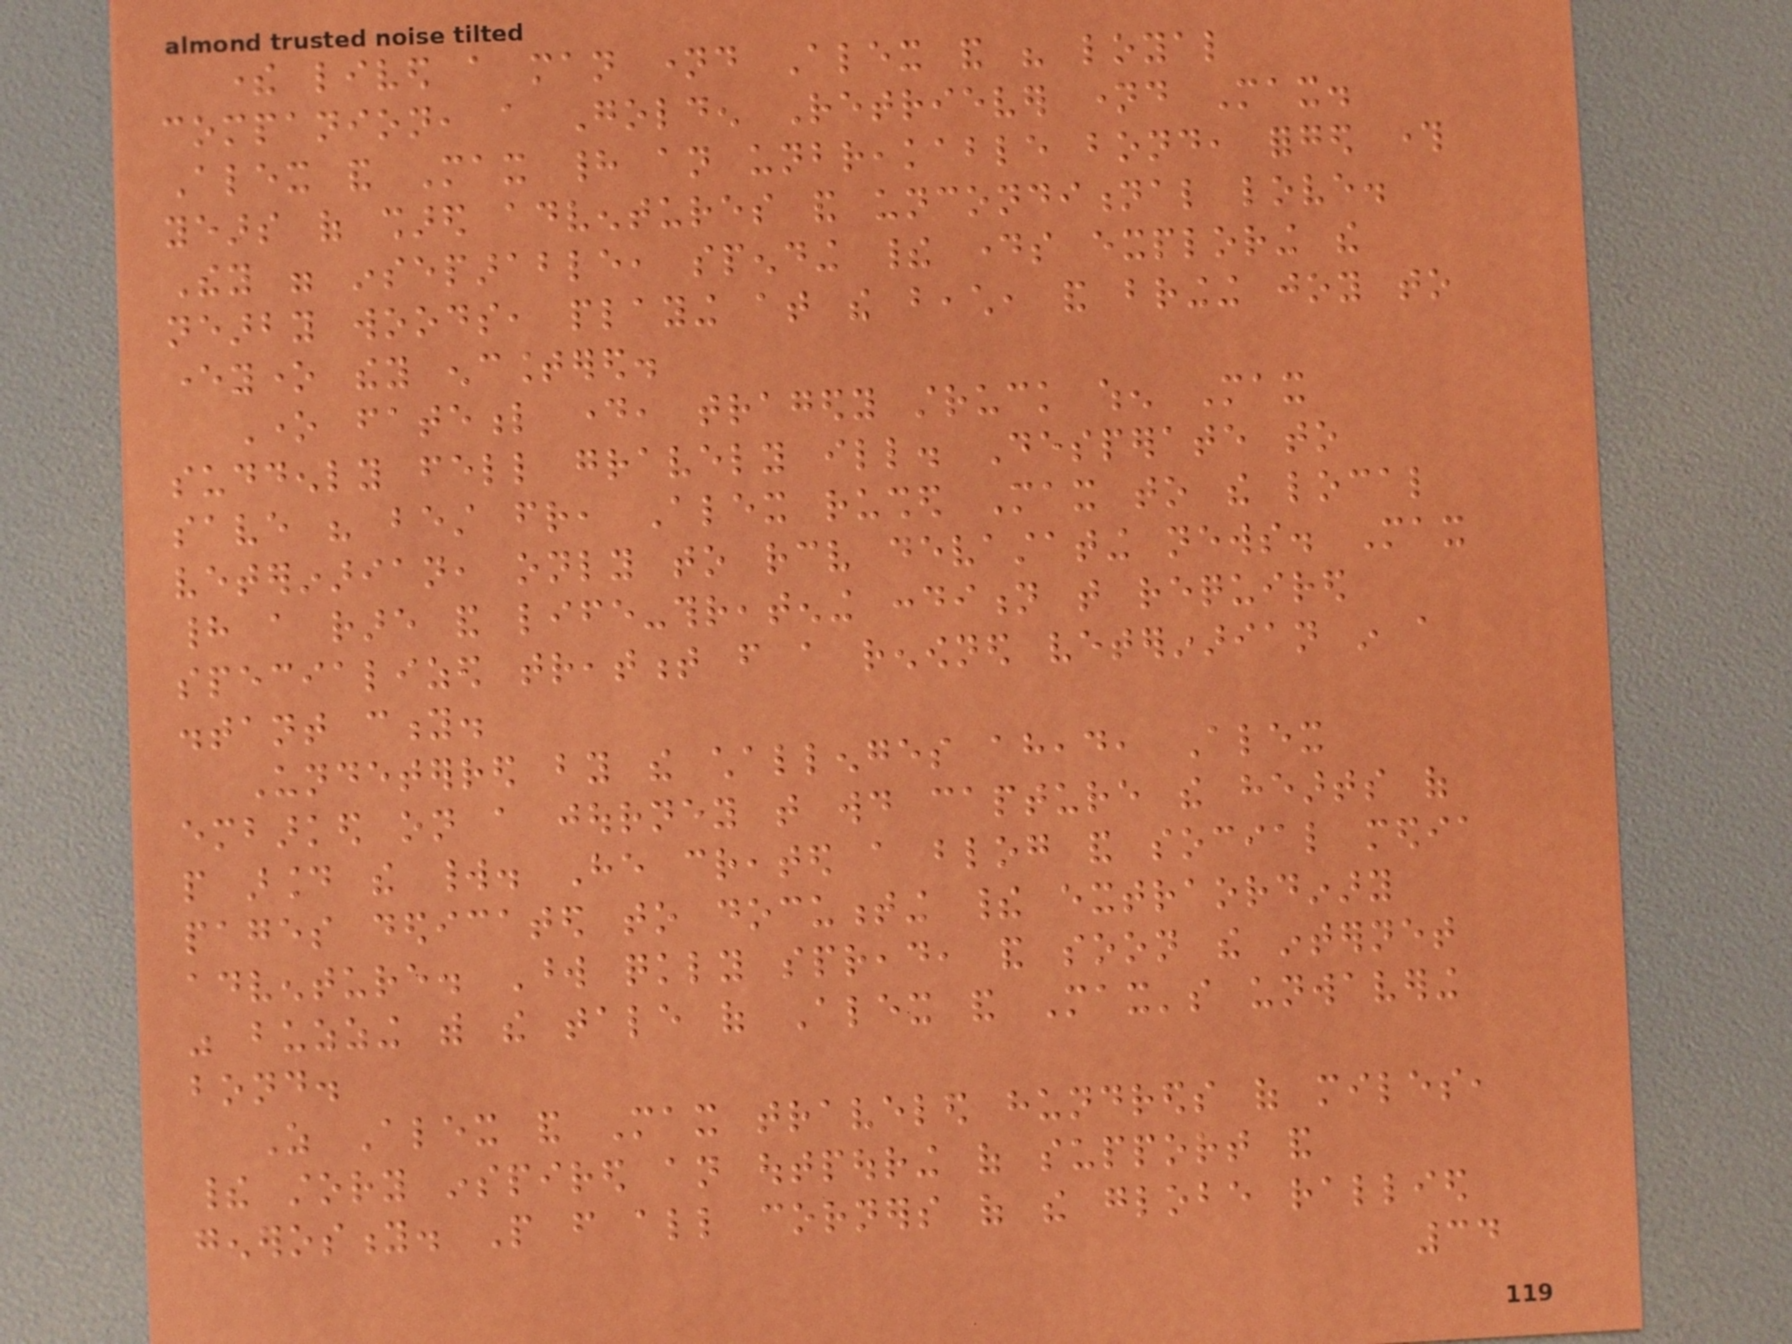there lived a man named Alex and his loyal
companion, a Golden Retriever named Max.
Alex and Max had an unbreakable bond, forged through
years of shared adventures and unconditional love.
They were inseparable, spending their days exploring the
nearby woods, playing at the beach, and bringing joy to
everyone they encountered.
One fateful day, tragedy struck when Max
suddenly fell gravely ill. Desperate to
save his best friend, Alex rushed Max to the local
veterinarian, only to receive devastating news. Max
had a rare and life-threatening condition that required
specialized treatment from a renowned veterinarian in a
distant city.
Undeterred by the challenges ahead, Alex
embarked on a journey that would capture the hearts of
people around the world. He created a blog and social media
pages dedicated to documenting their extraordinary
adventure. Word quickly spread, and soon the internet
was buzzing with the tale of Alex and Max's unwavering
bond.
As Alex and Max traveled hundreds of miles,
their story inspired an outpouring of support and
generosity. People from all corners of the globe rallied
34
